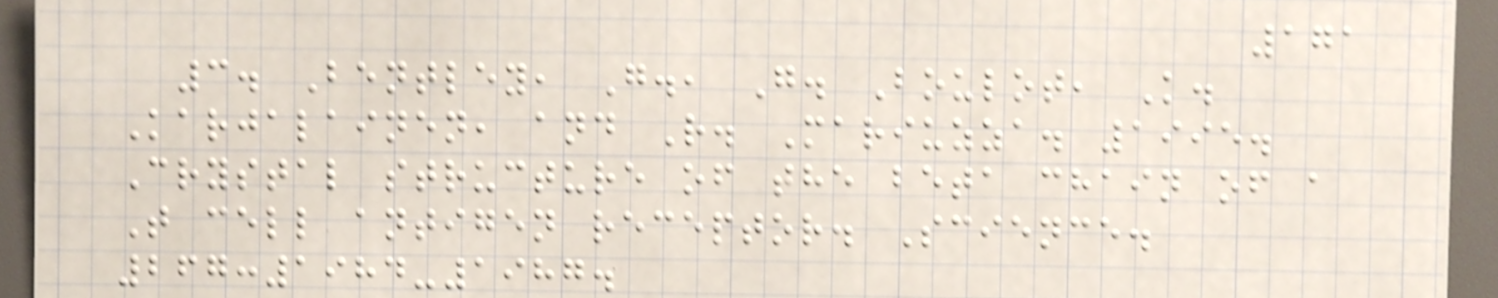171
3. Bentley, G., G. Boulot, K.
Karjalainen, and R. Mariuzza. 1995.
Crystal structure of the beta chain of a
T cell antigen receptor. Science.
267:1984-1987.
